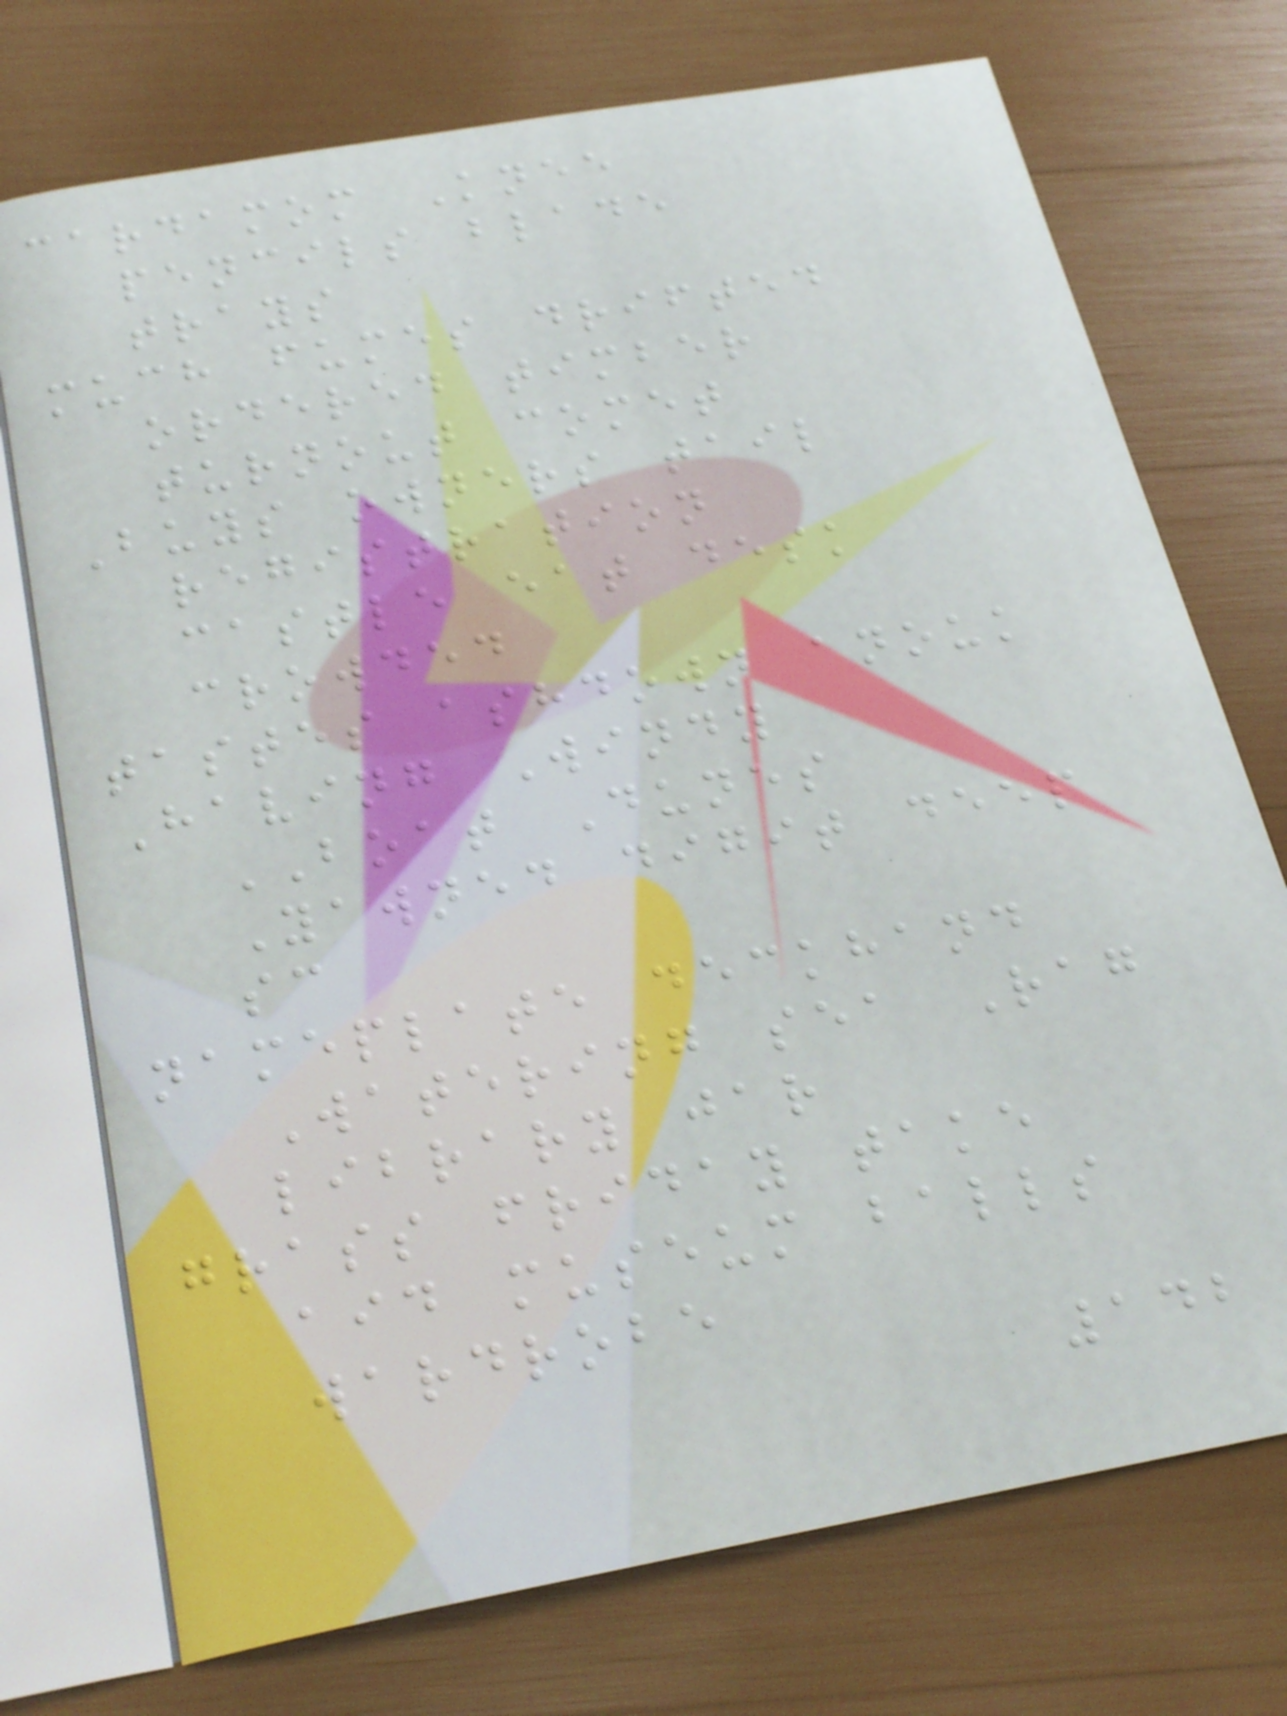cardamom Knee
pencils blade
trays
much fumes drifted
ordered timber
turnout comet
Buys owners tail
registration
castle eat desk
crowded
tastes ashdown anouk
Having Windy
BOAT Dunes
Yawned digit deep
sc
nameplate deckhand
Watering sea Rag
library jar
grass friday take
aid museum balls
wardrobe
142
